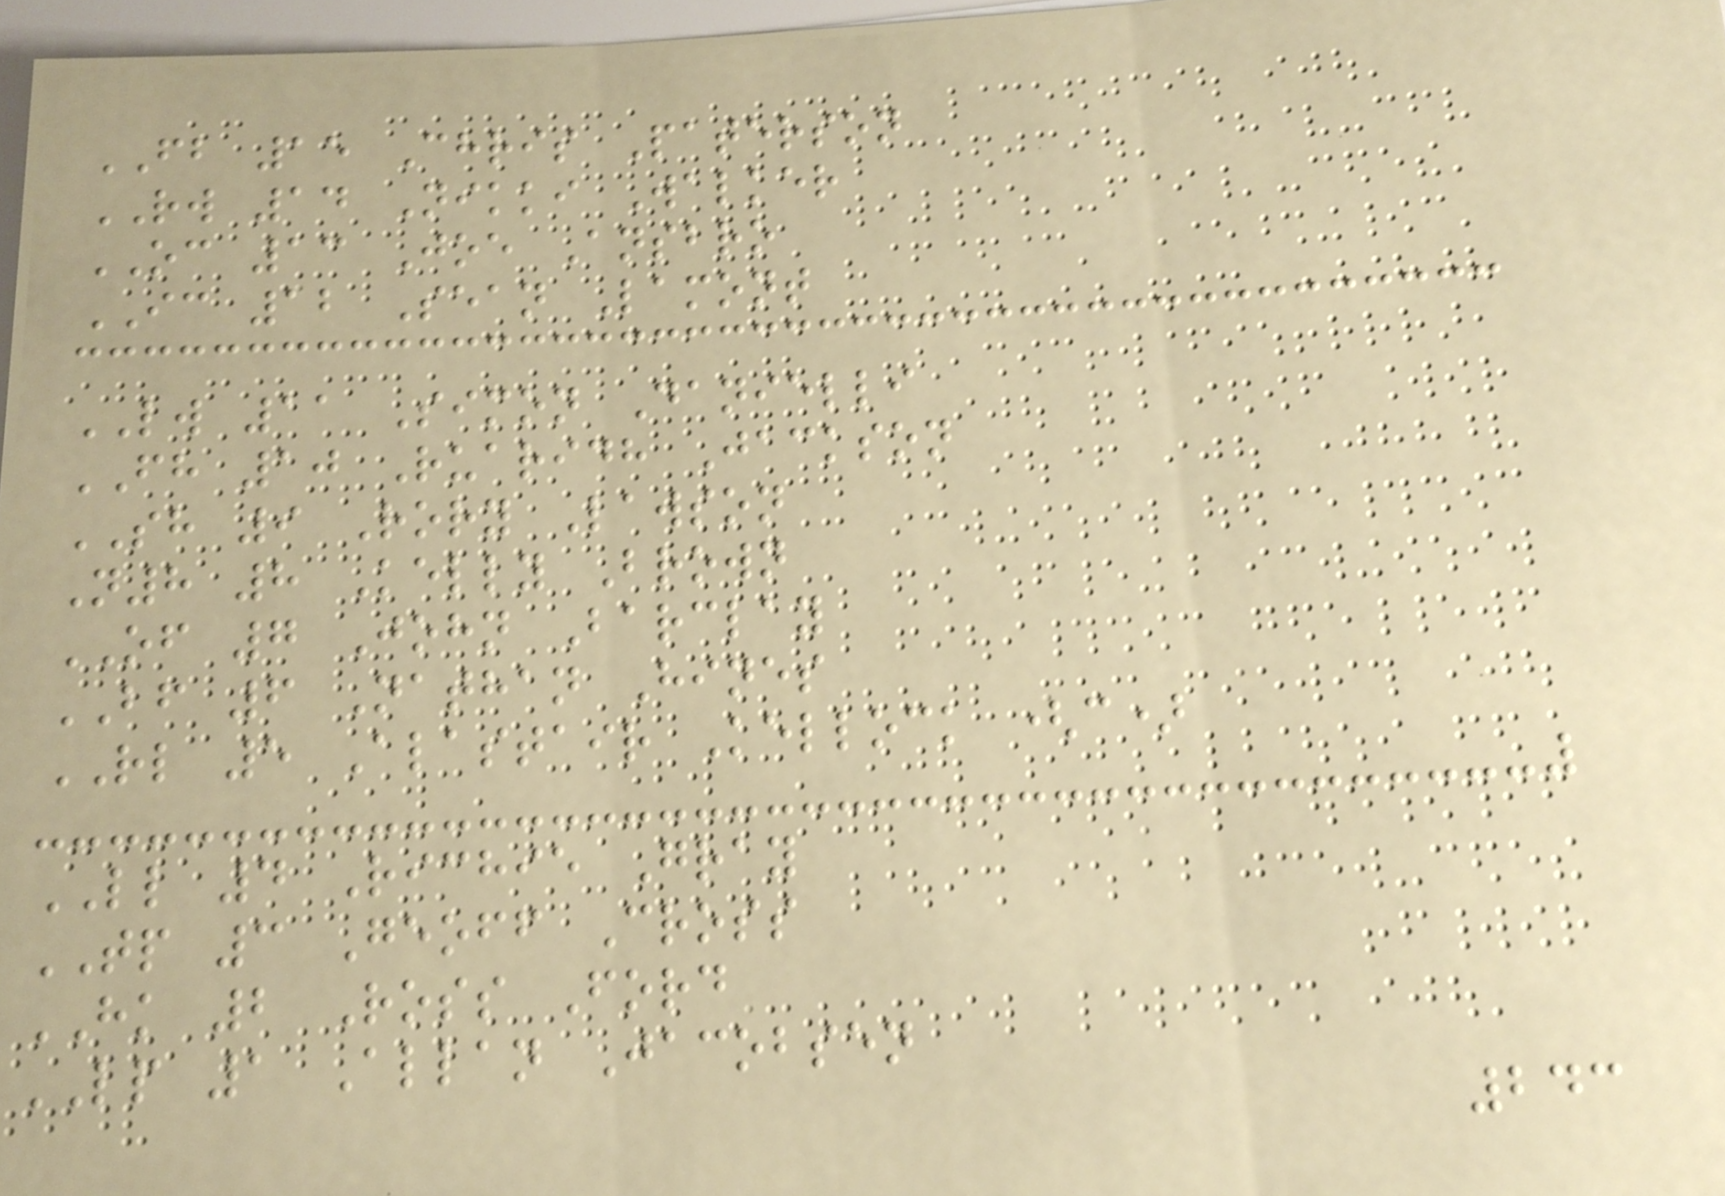FB 15 Chris Paterson
RW 14 Nikki Walker
OC 13 Joe Ansbro
IC 12 Sean Lamont
LW 11 Simon Danielli
FH 10 Ruaridh Jackson
SH 9 Rory Lawson
N8 8 Kelly Brown
OF 7 John Barclay
BF 6 Nathan Hines
RL 5 Alastair Kellock (c)
LL 4 Richie Gray
TP 3 Geoff Cross
HK 2 Ross Ford
LP 1 Allan Jacobsen
243
